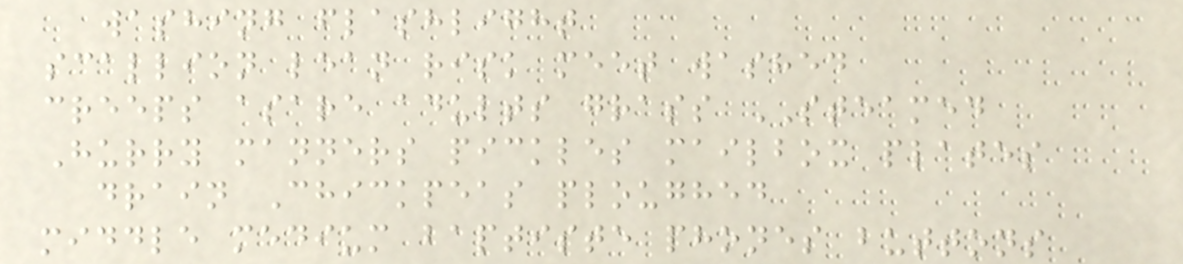washing flashlight
scallion lean risk meet washed
creeps asare adults grass STEAMED
Hurry manners pickles mailbox plates
drain Chickpeas ploughed
middle medium baptiste phones buttons
